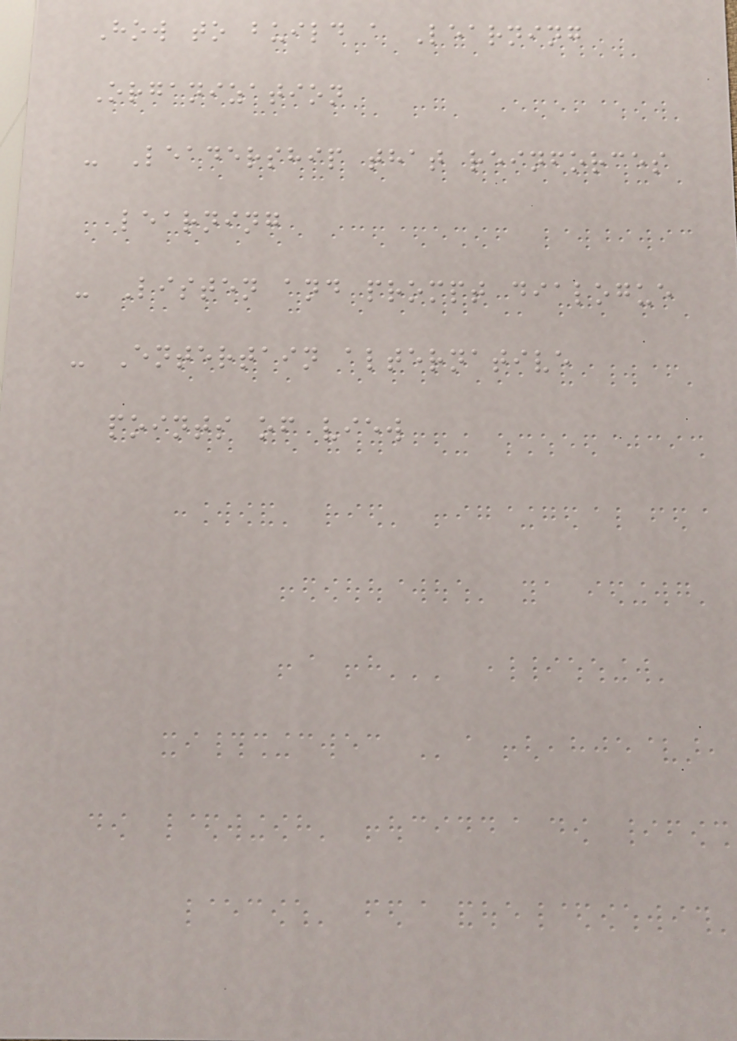How to build a Learning
Organization
- Leadership that reinforces
learning
- Listen and prompt dialogue
- Entertain alternative
points of view
